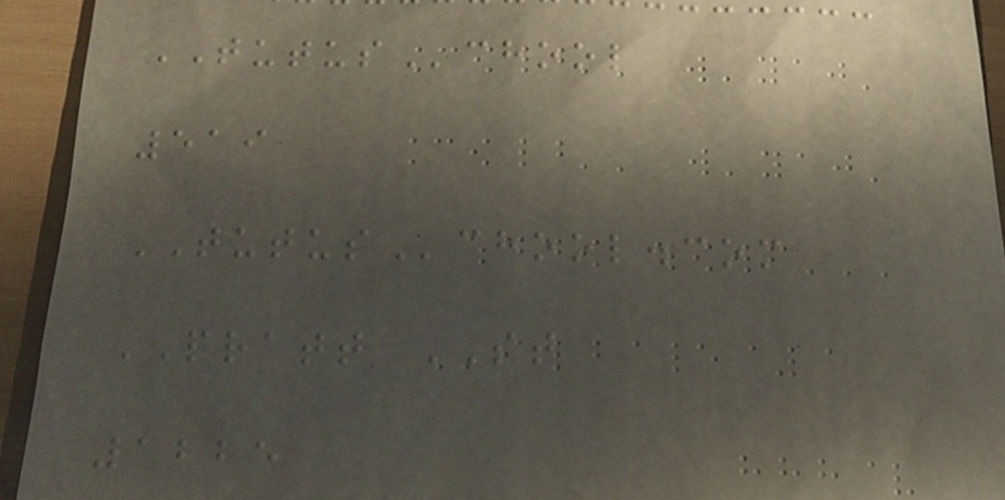TUTUSchool
519
TUTUSchool.com
PRATT ST
1225
